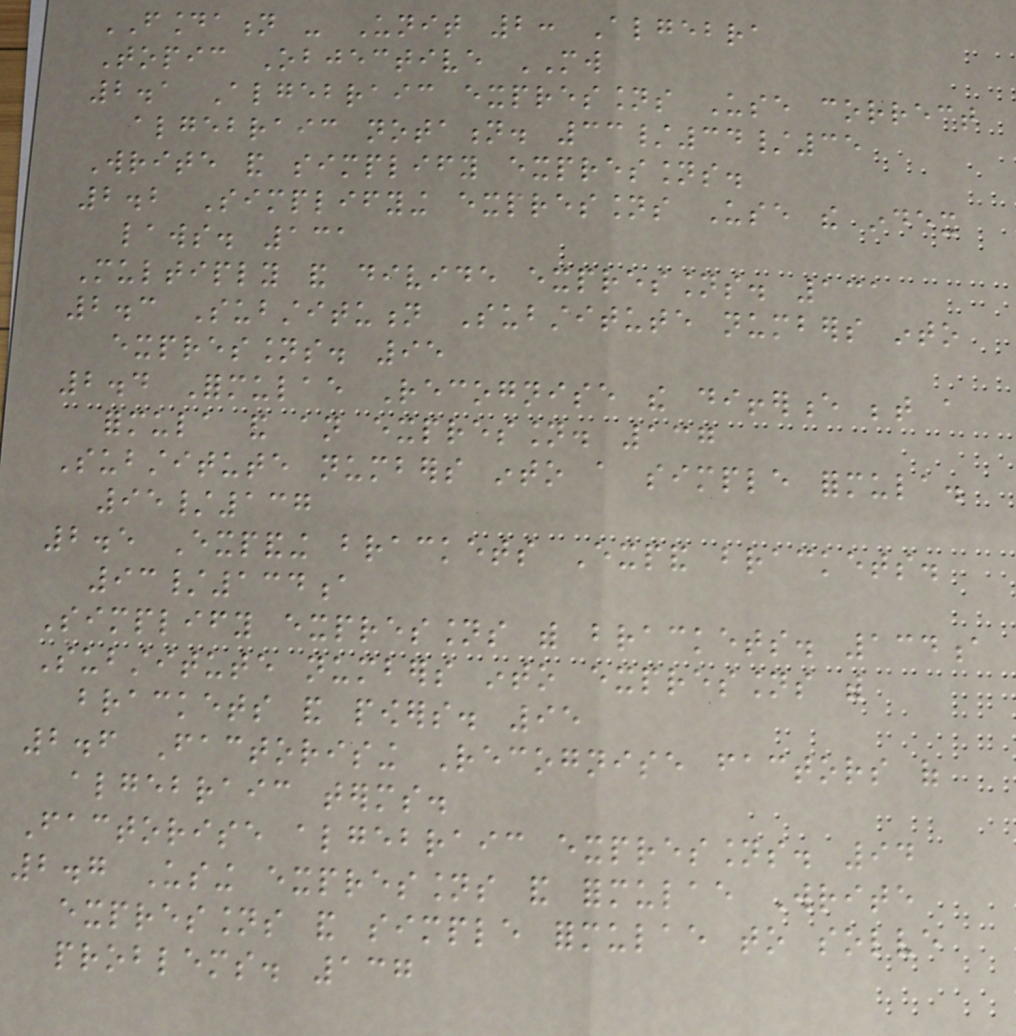FOUNDATION - Unit 2: Algebra
Topic Objective MW
2.1 Algebraic expressions Use correct
algebraic notation. 33/34/35
Write and simplify expressions.
2.2 Simplifying expressions Use the index
laws. 131
Multiply and divide expressions. 131
2.3 Substitution Substitute numbers into
expressions. 95
2.4 Formulae Recognise the difference between a
formula and an expression. 137
Substitute numbers into a simple formula.
95/137
2.5 Expanding brackets Expand brackets.
93/134a
Simplify expressions with brackets. 134a
Substitute numbers into expressions with
brackets and powers. 95
2.6 Factorising Recognise factors of
algebraic terms.
Factorise algebraic expressions. 94
2.7 Using expressions and formulae Write
expressions and simple formulae to solve
problems. 137
